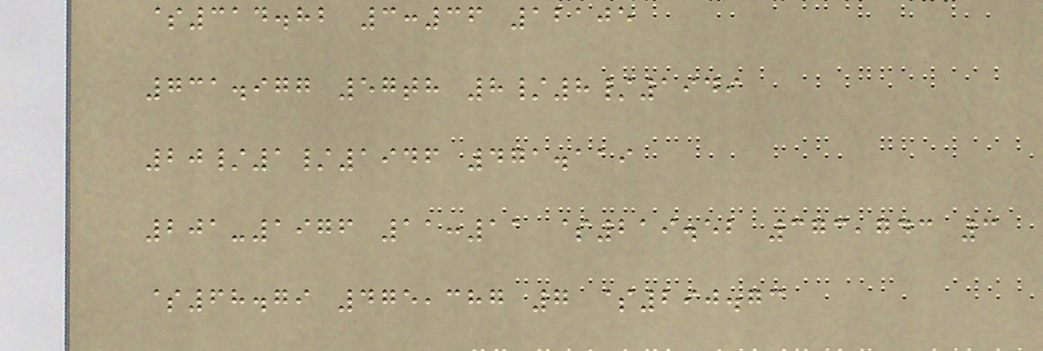$314.82 3:36 12105
731.977 57th 8/8/1949
20/1/1946 471.119
201-1976 11:11 $219.52 373,743 3
$68.79 475,387 7 $290.73
